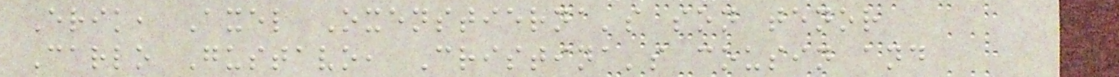Erik, Axel Oxenstierna's son tenor
Carlo Gustavo, Cristina's cousin and
